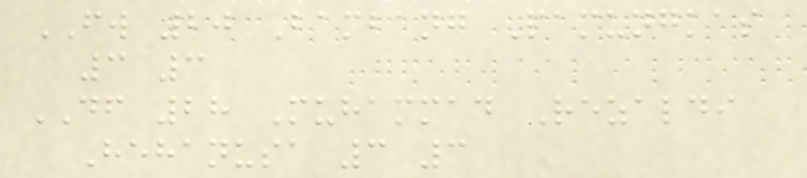FW 20 Bambang Pamungkas
3 3
DF 28 Muhammad Rezaldi
Hehanusa 3 3
